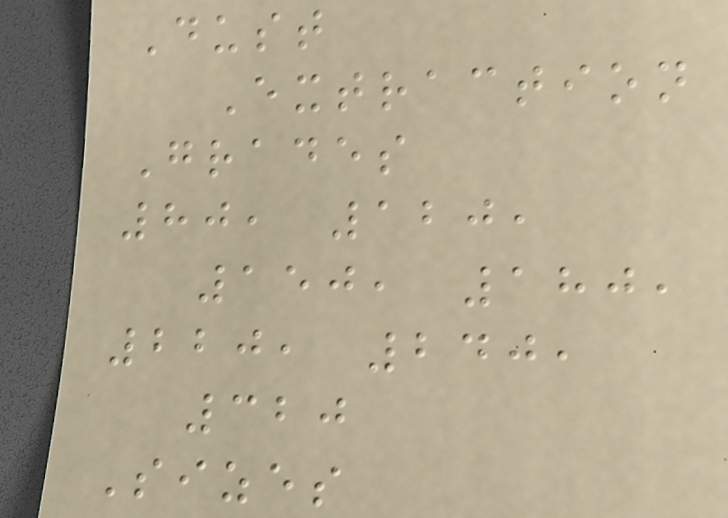Dust
Extraction
Grades
80, 120,
150, 180,
220, 240,
320
Sizes
